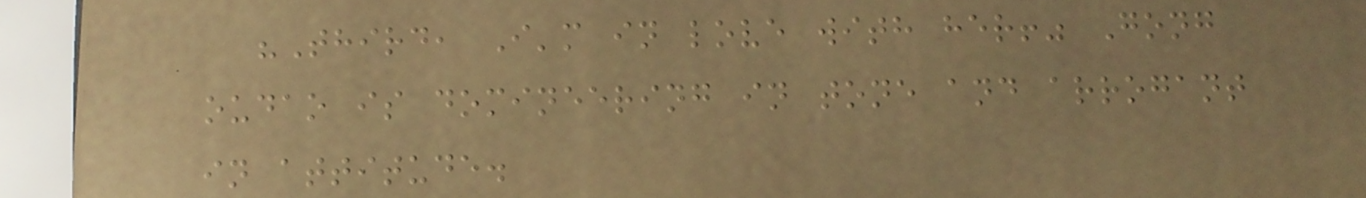"Third, I'm in love with her!" Gong
oudao is domineering in tone and arrogant
in attitude.
